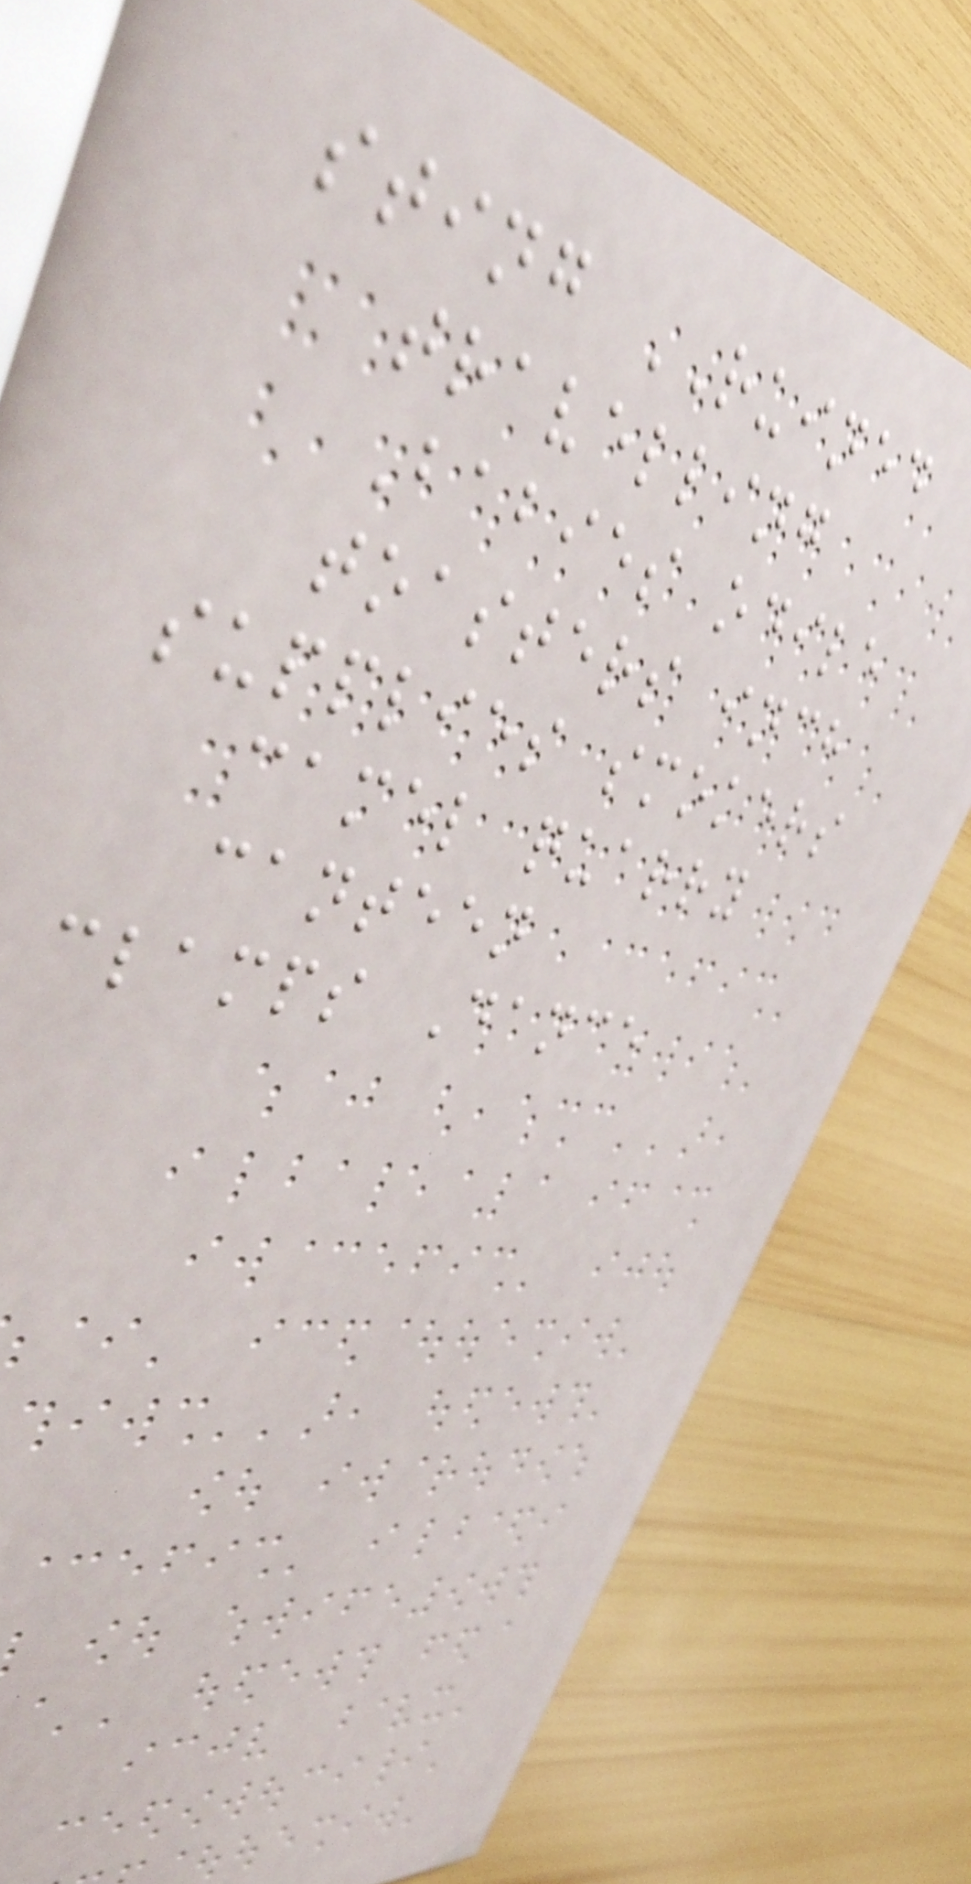sting RUINED
travelling
Babies odile
toasters inch
supplies smokers
camel quarry
canteen
clamps Dance
